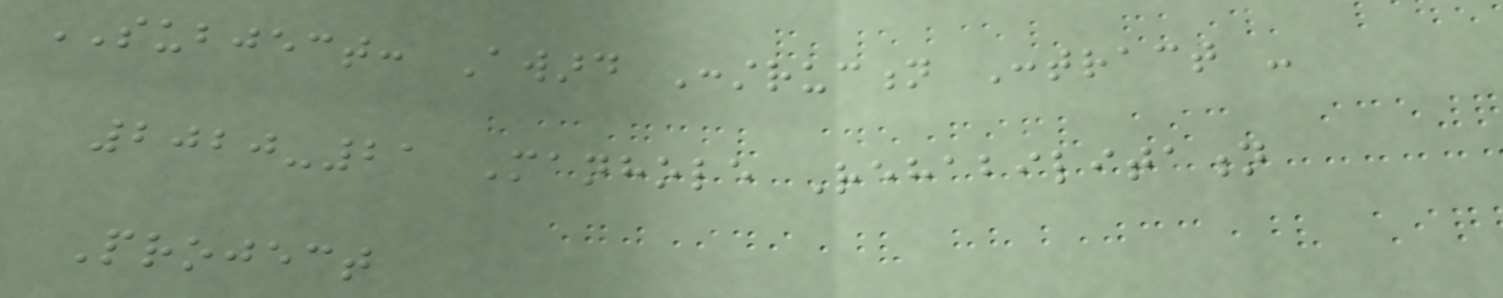SUBJECT: Award Construction Contract -
2020-21 Manhole Rehabilitation
Project
